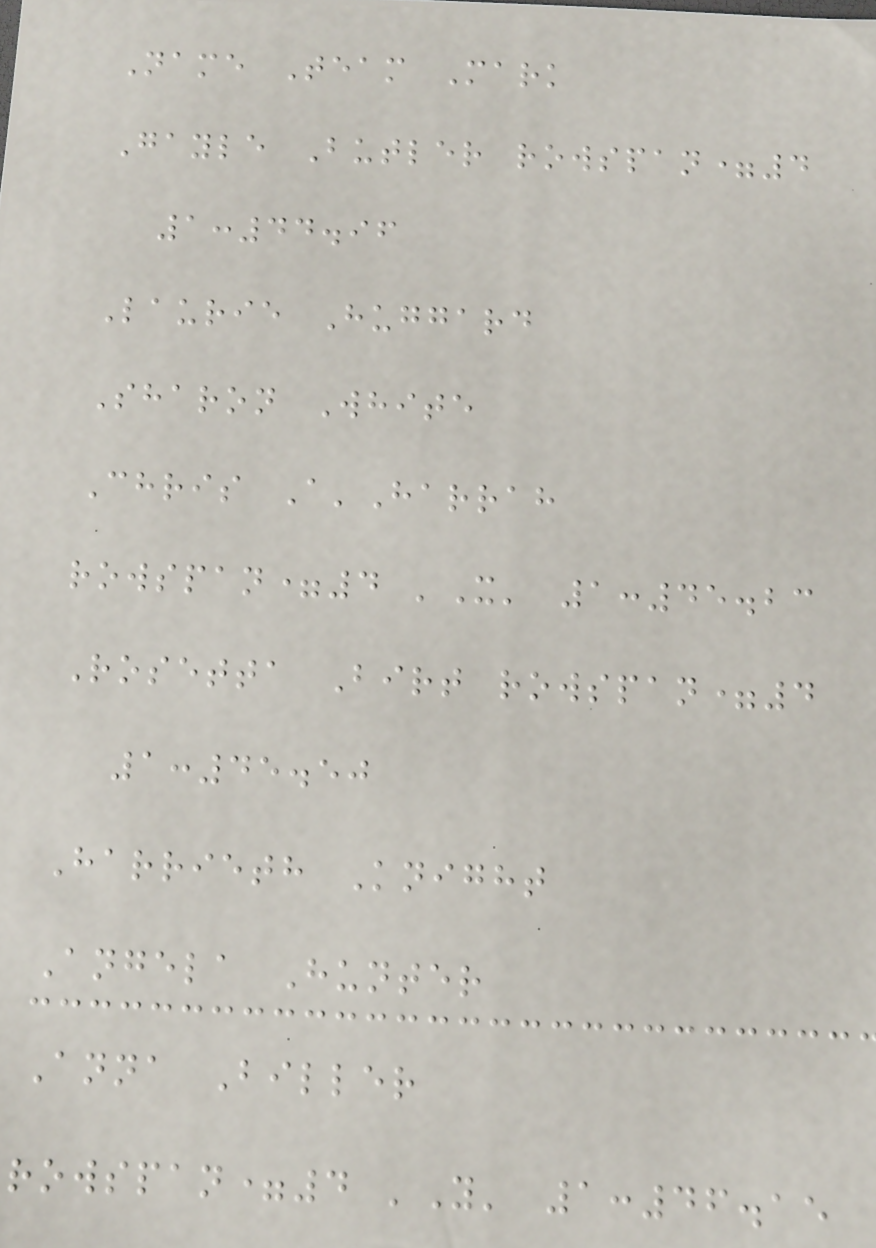Name Team Mark
Gayle Butler rowspan=4
1:44.96
Laurie Huggard
Sharon White
Chris A'Harrah
rowspan=4 'X' 1:45.23
Rosetta Birt rowspan=4
1:45.50
Harrieth Knight
Angela Hunter
Anna Biller
rowspan=4 'Y' 1:46.15
